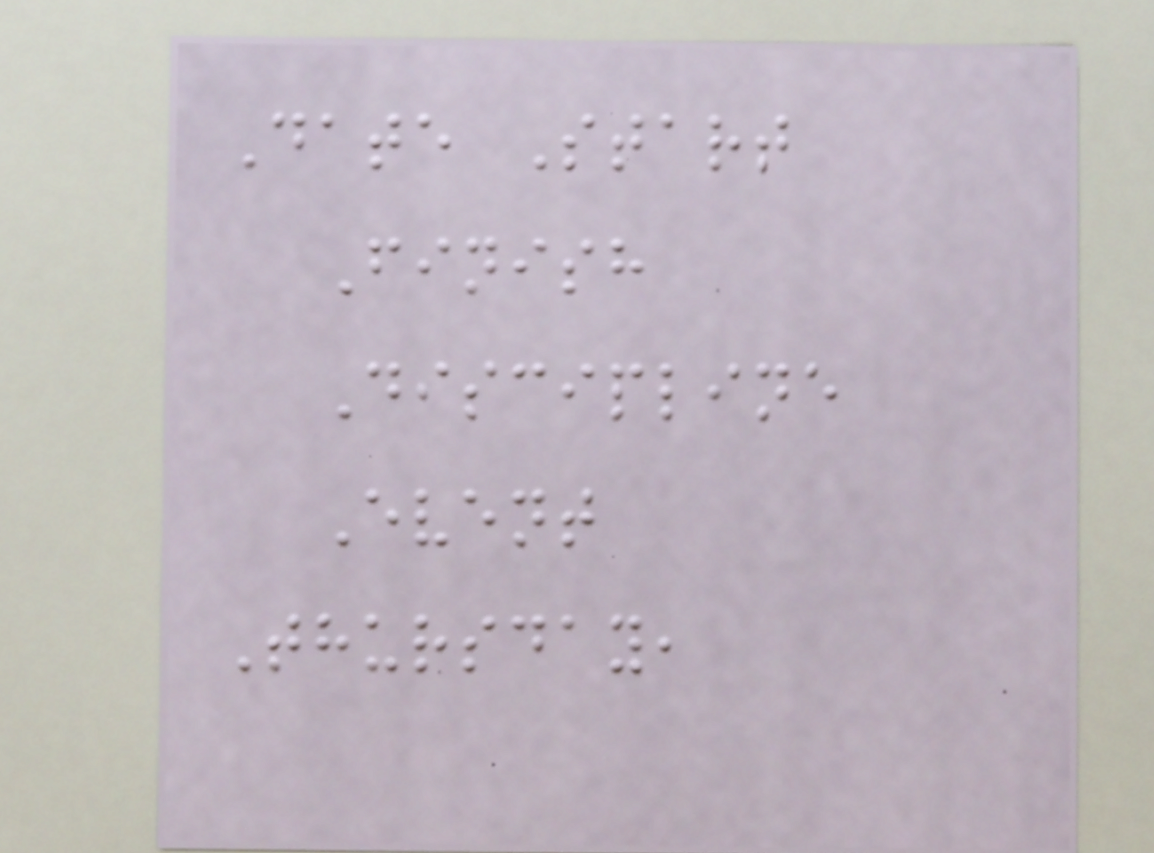Date Start
Finish
Discipline
Event
Thursday,
